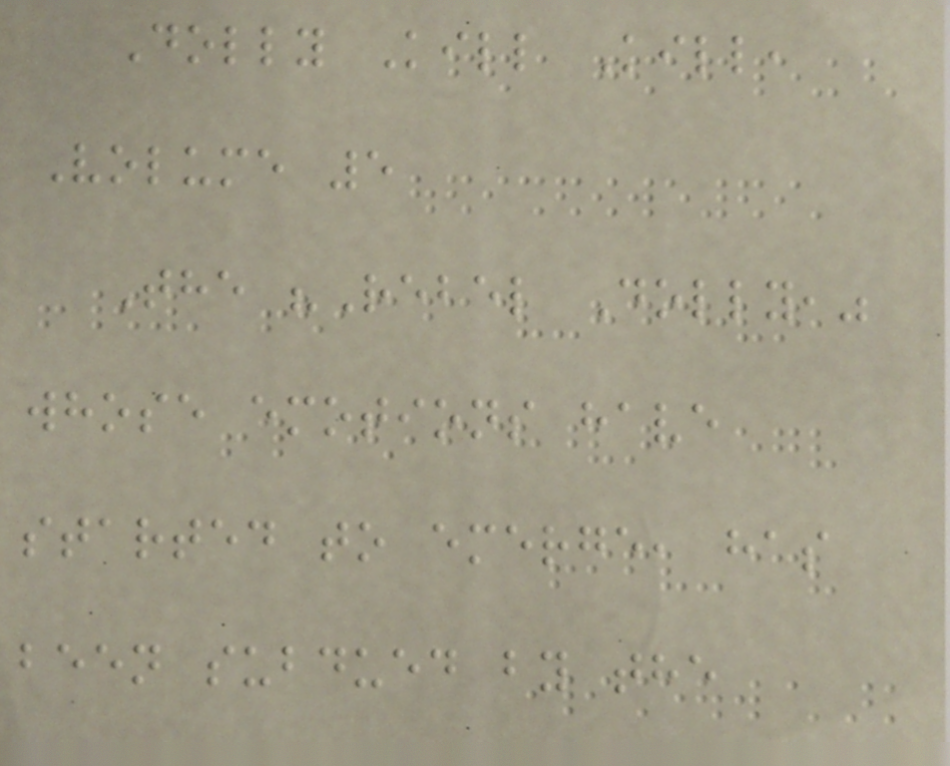Dolly Kill Kill,
Volume 5
The "Rebel Dolly,"
whose emotions have
started to emerge, has
been subdued by the
